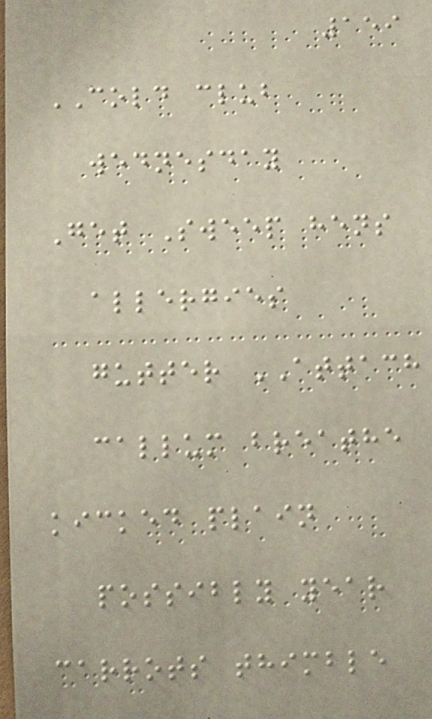159
COLD club
wednesday
Get Sweep hens
allergies
gutter ATTACH
callum breathe
kicked plain
possibly year
carrots thimble
